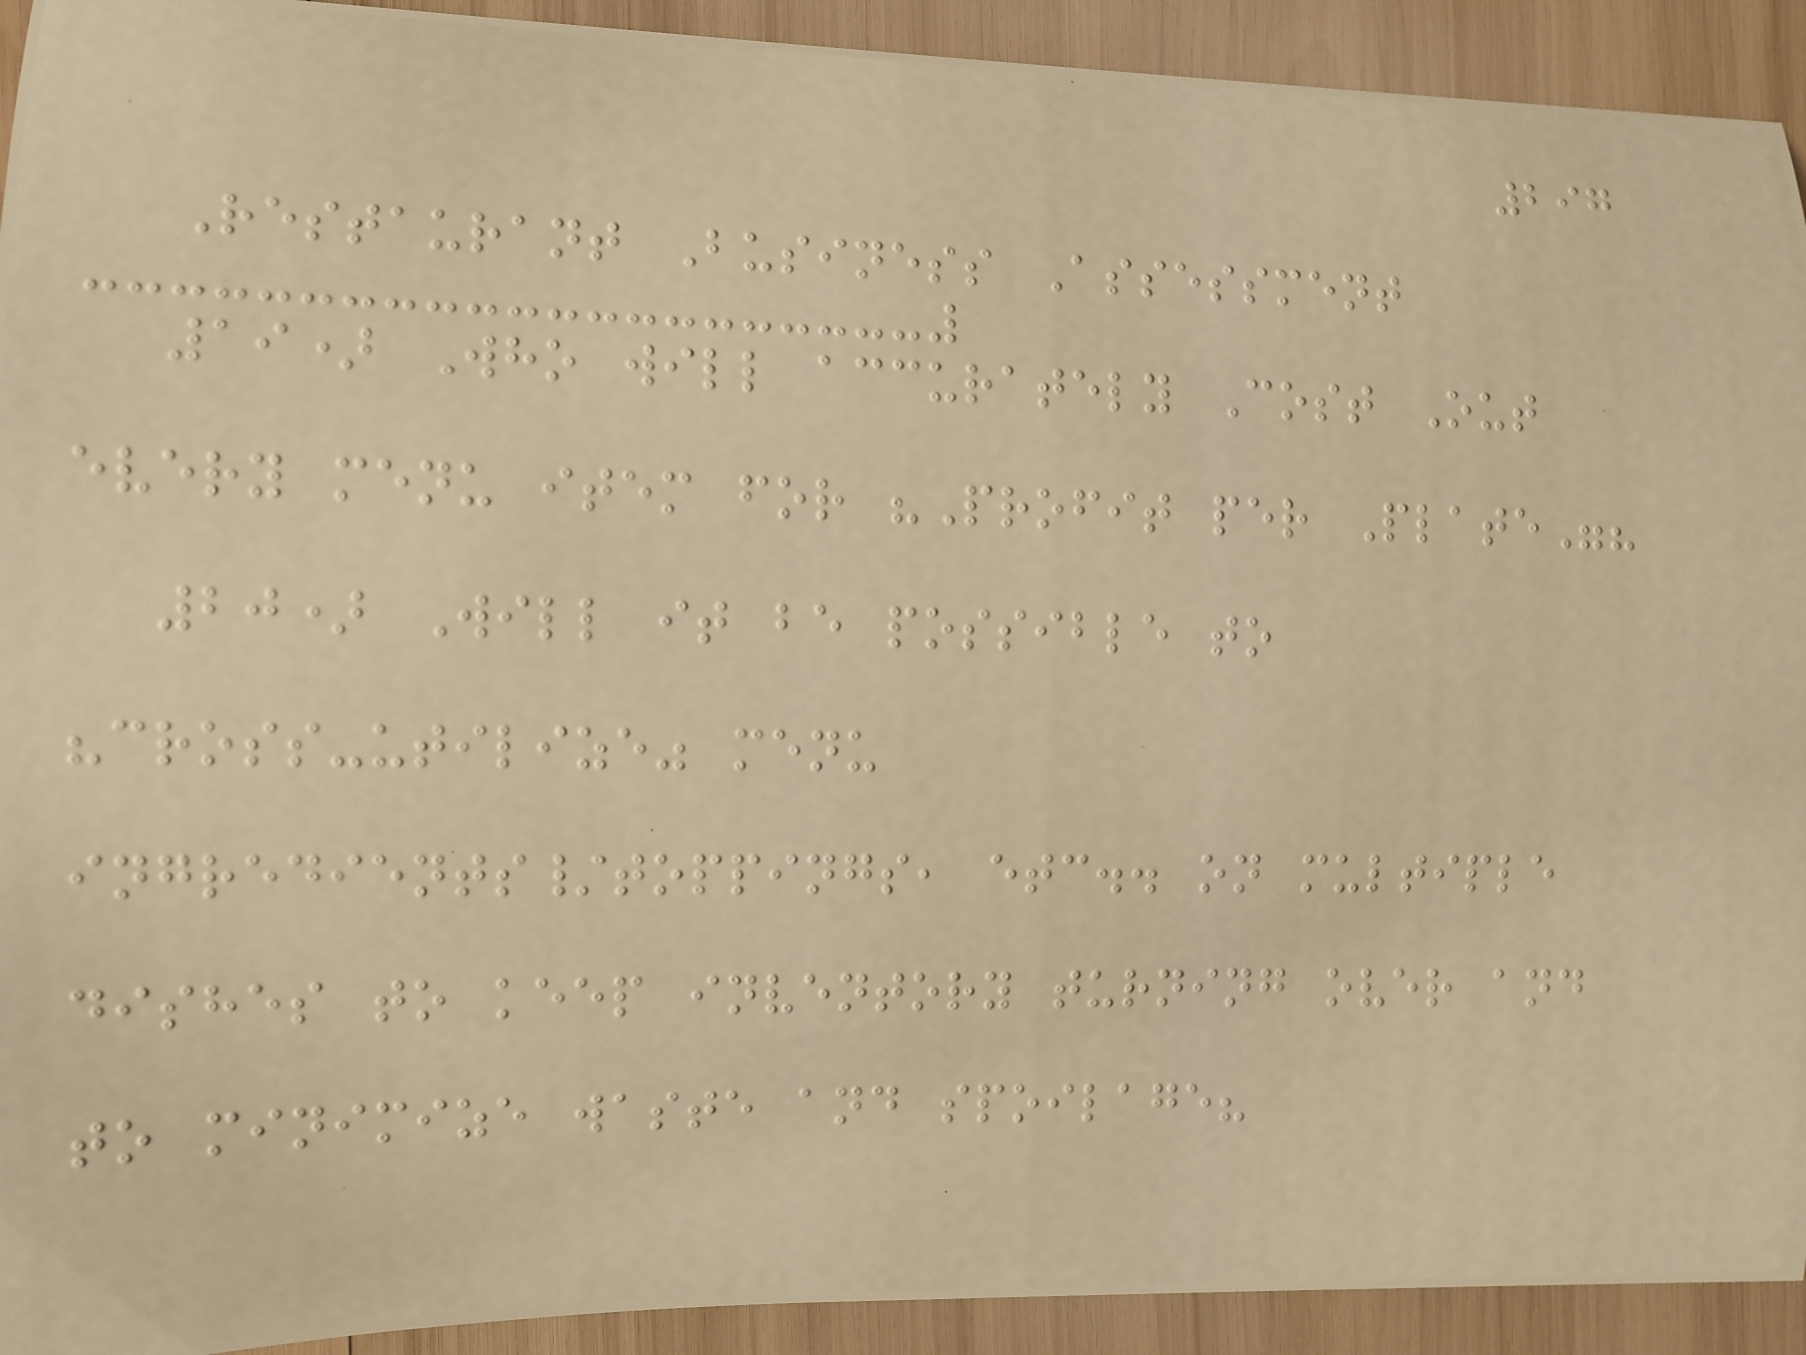297
Restaurant Business Assessment
19) Who will accurately Cost Out
every menu item for "Profit per Plate"?
20) Will it be possible to
"cross-utilize" menu
ingredients/toppings, etc.. on multiple
dishes to keep inventory turning over and
to minimize waste and spoilage?
